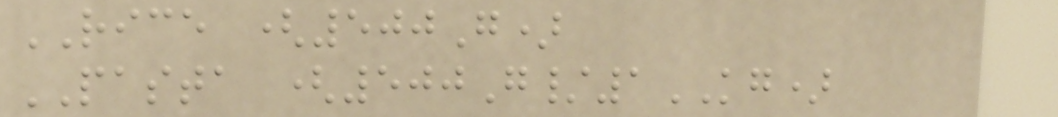RICE (500G)
PASTA (500G/1KG)
